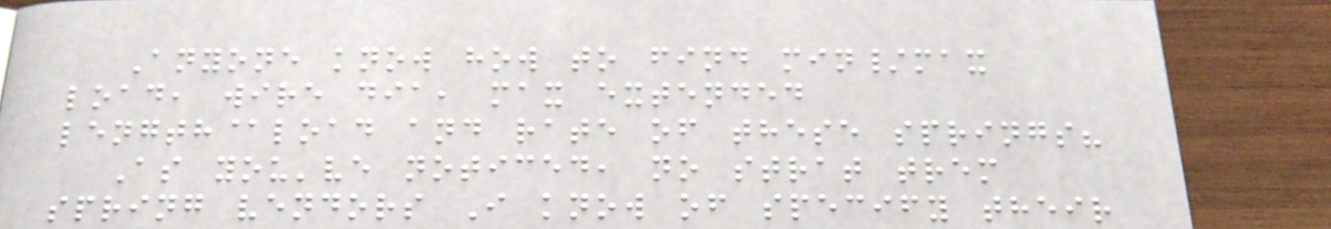Anyone know how to find min/max
load, wire dia, max extended
length@load and rate of these springs?
As you've noticed, no strat trem
spring vendors I know of specify their
